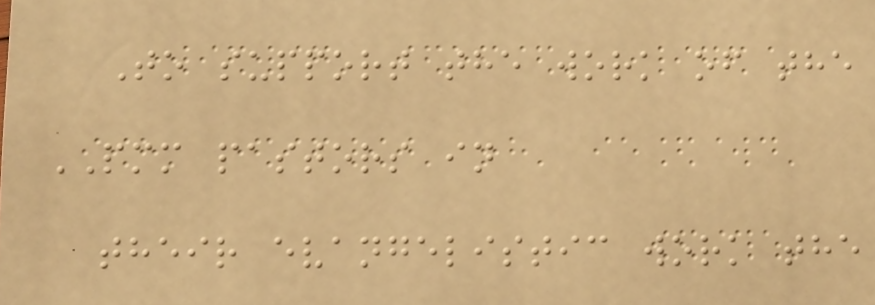To support the work of the
PMM pastors in
their evangelistic work the
